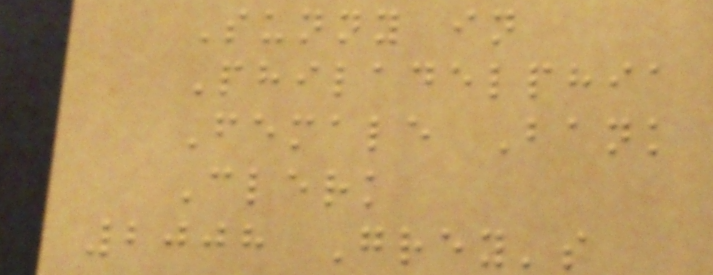Sunny in
Philadelphia
Female Bank
Clerk
2008 Grey's
